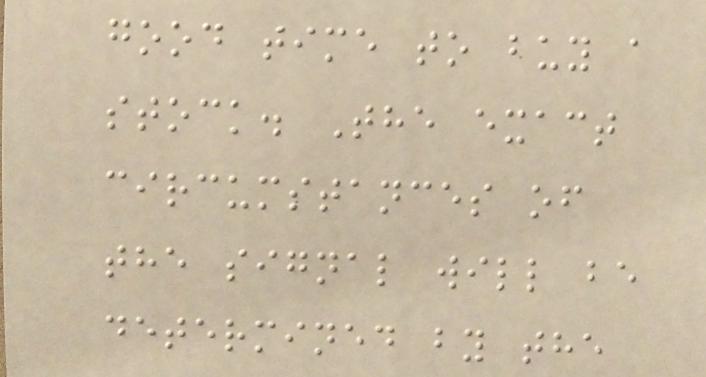good time to buy a
stock. The exact
circumstances of
the signal will be
determined by the
